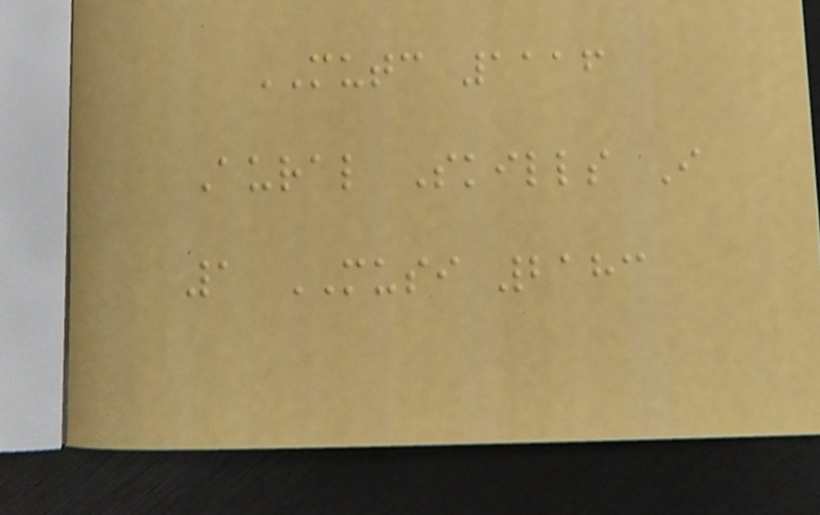MUTC 1116
Aural Skills I
1 MUSI 2183
